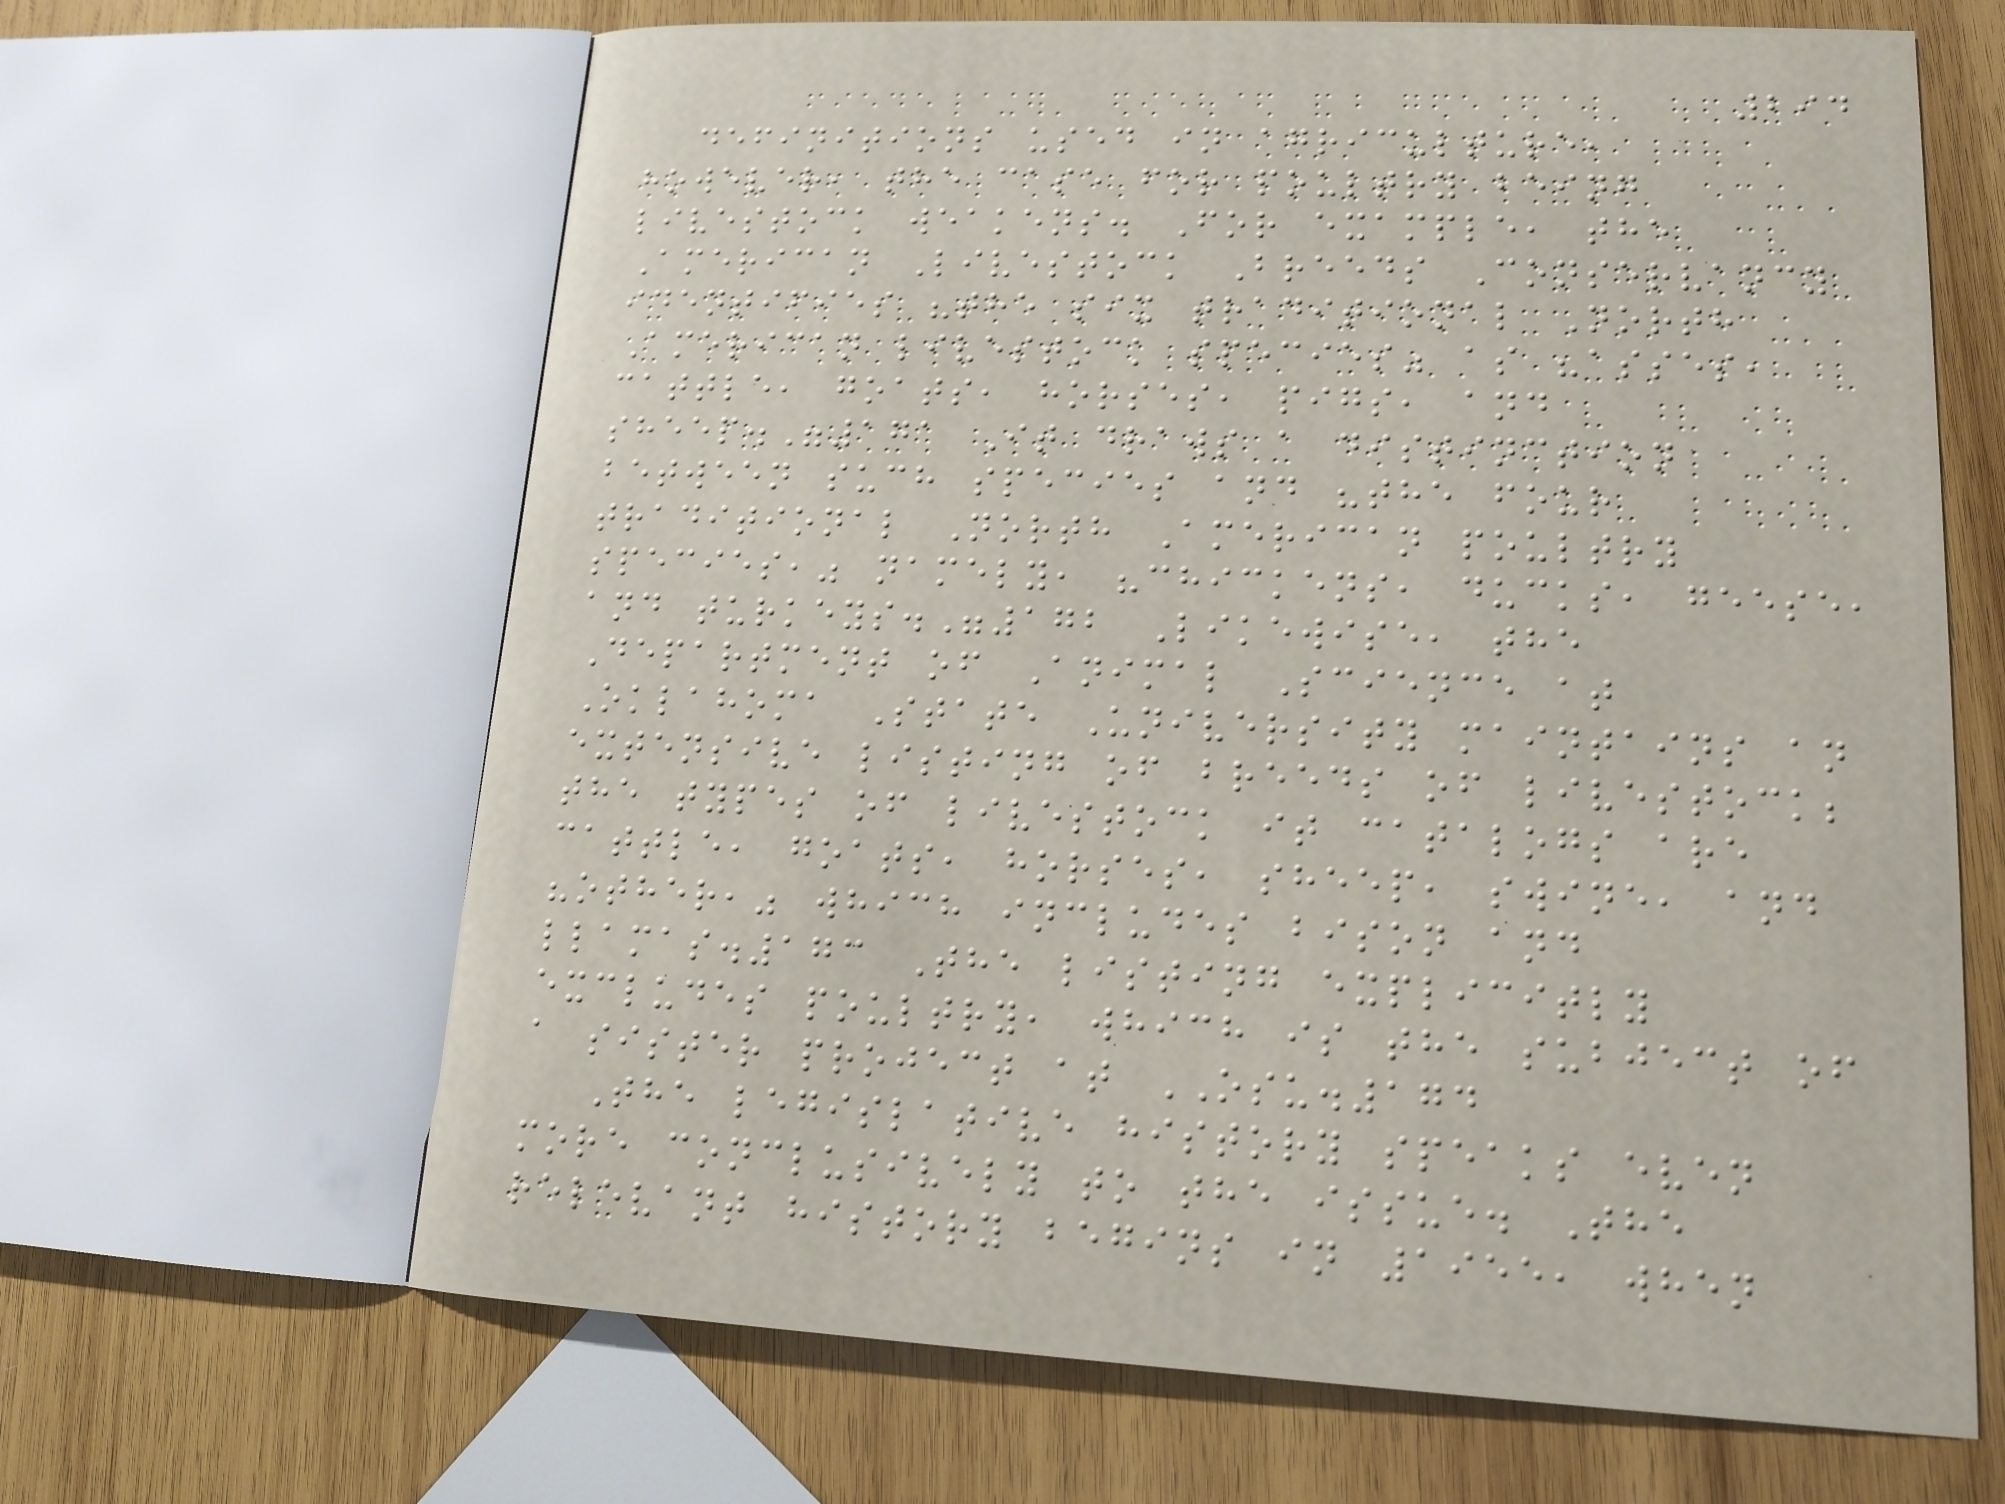294
definitions used in agriculture,
however, the case for poultry being
livestock weakens. For example, the
American Livestock Breeds Conservancy
identifies "the six traditional North
American livestock species" as "asses,
cattle, goats, horses, pigs, and
sheep."171 It draws a distinction
between such species and "the four
traditional North American poultry
species," namely, "chickens, ducks, geese,
and turkeys."172 Likewise, the
Department of Animal Science at
Oklahoma State University maintains an
extensive listing of breeds of livestock;
the types of livestock it catalogs are
cattle, goats, horses, sheep, swine, and
"other," which includes bison and
llamas.173 The listing explicitly
excludes poultry, which is the subject of
a sister project at OSU.174
The legislative history speaks even
more conclusively to the issue. The
relevant history begins in 1955, when
